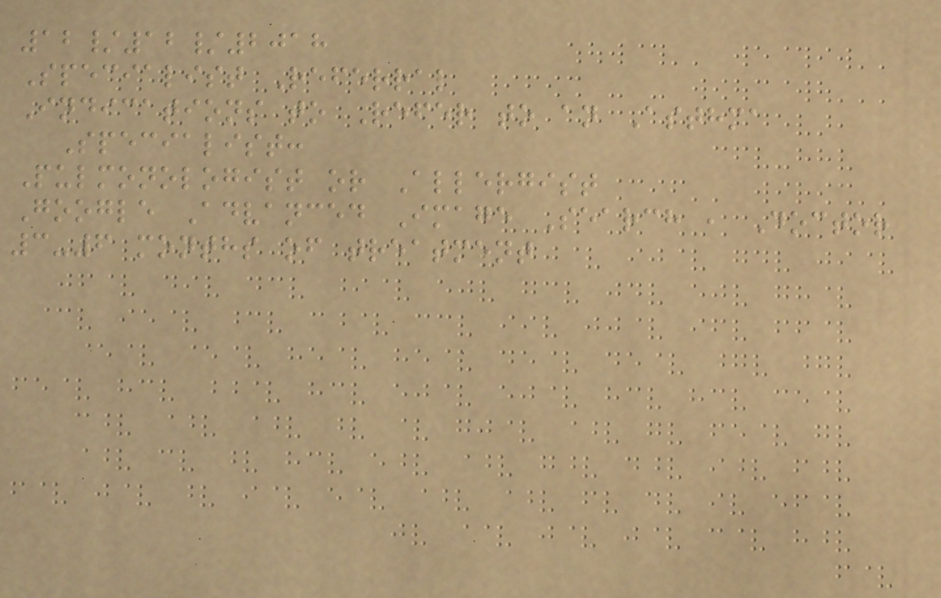12/12/2018
Specialist Referral
Indications to Refer to an Asthma
Specialist:
Pulmonologist or Allergist
Google Advanced Image Search , Doctor
3-6 months of treatment
